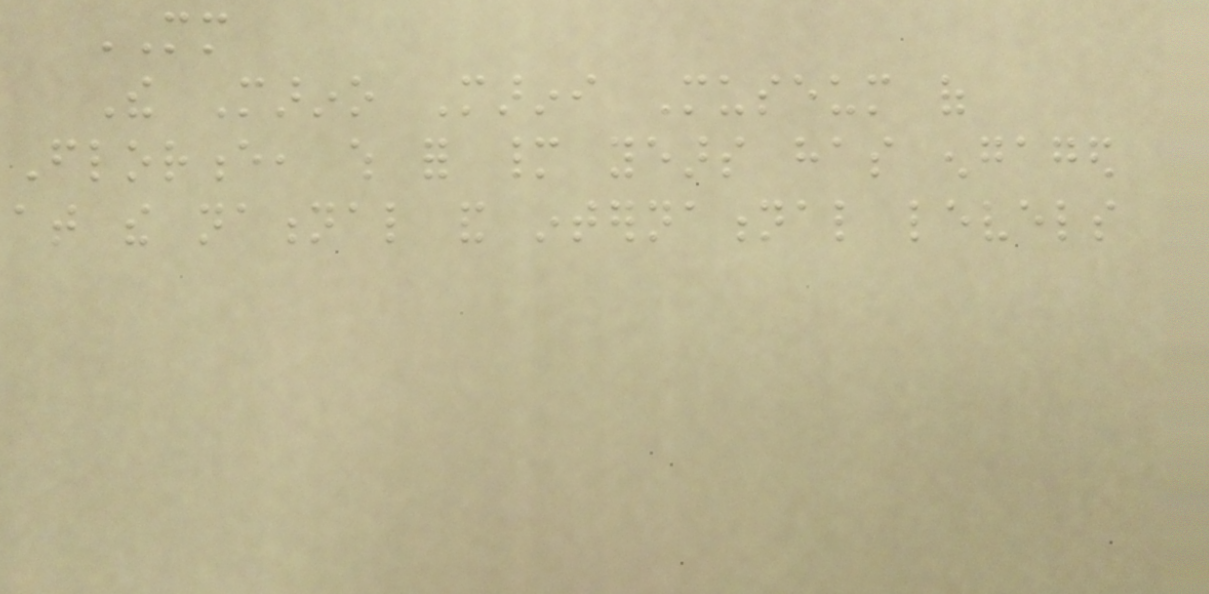MM
The Marino Marini Museum of
Florence, which for many years has engaged
at the national and international levels
